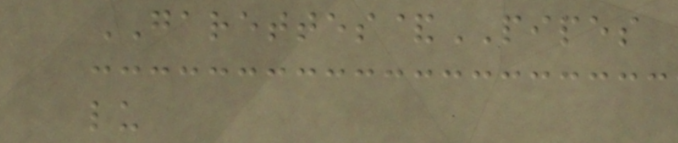GARETTES&PIPES
lu
